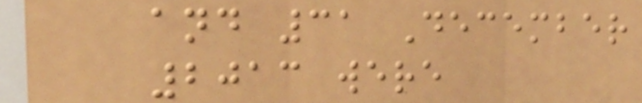and 31 December
2013 were
